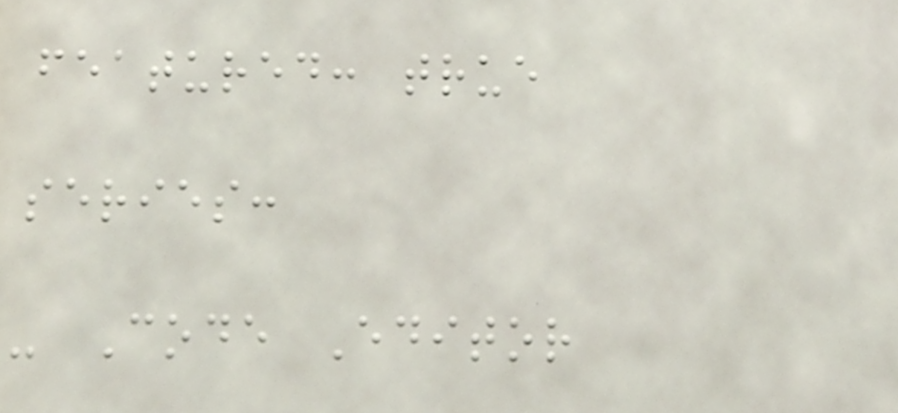featured: true
series:
- Code Editor
